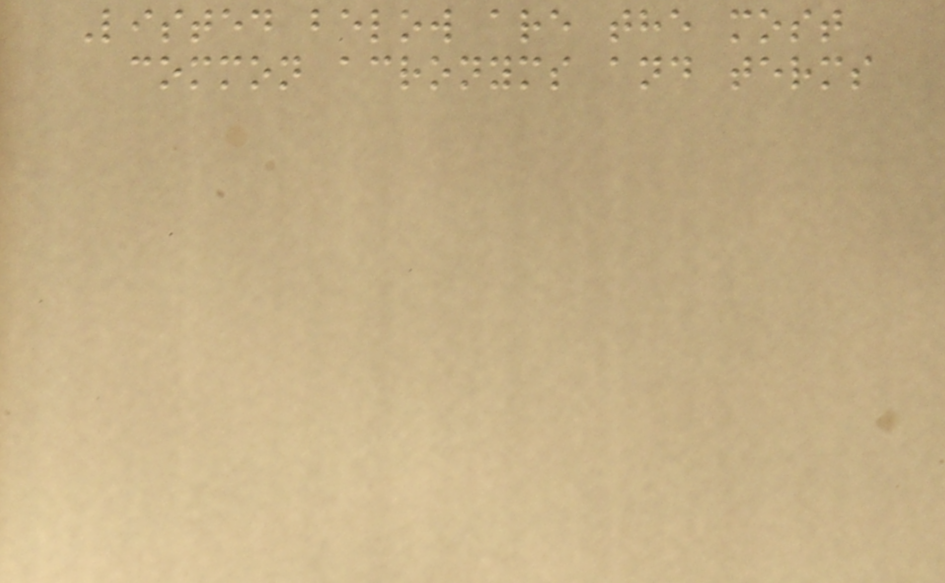Listed below are the most
common acronyms and terms
